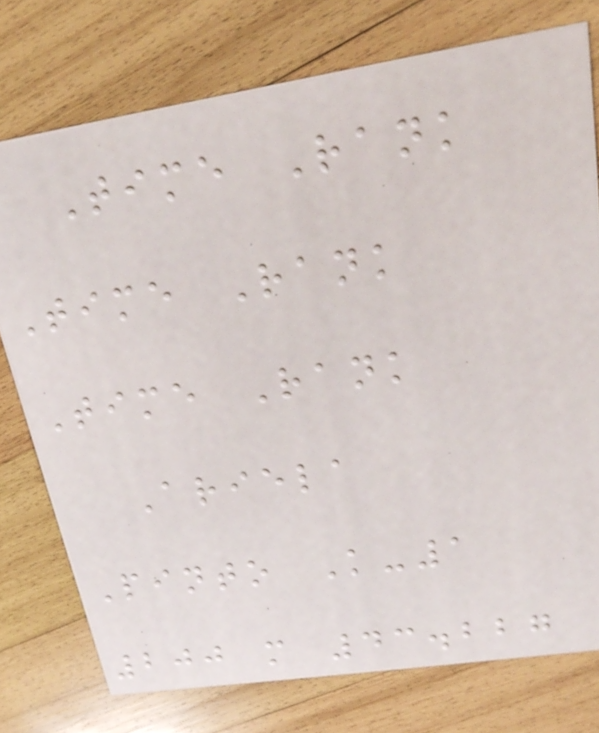Time Rank
Time Rank
Time Rank
Ariela
Pinto K-1
200 m 43.227
